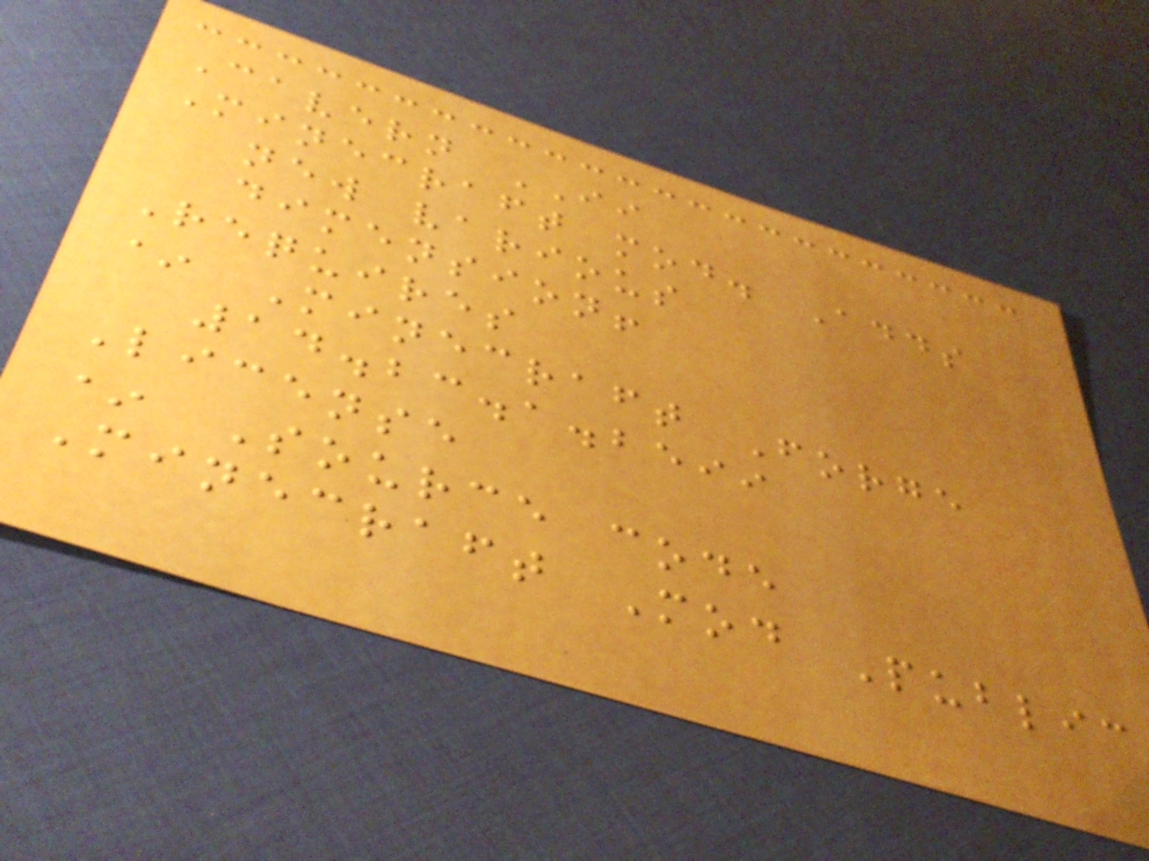Cavern II
Minecraft mod. Adds
new various
dimension!
Requires
* Minecraft Forge
14.23.1.2599
License
* Source code
Minecraft Mod Public
